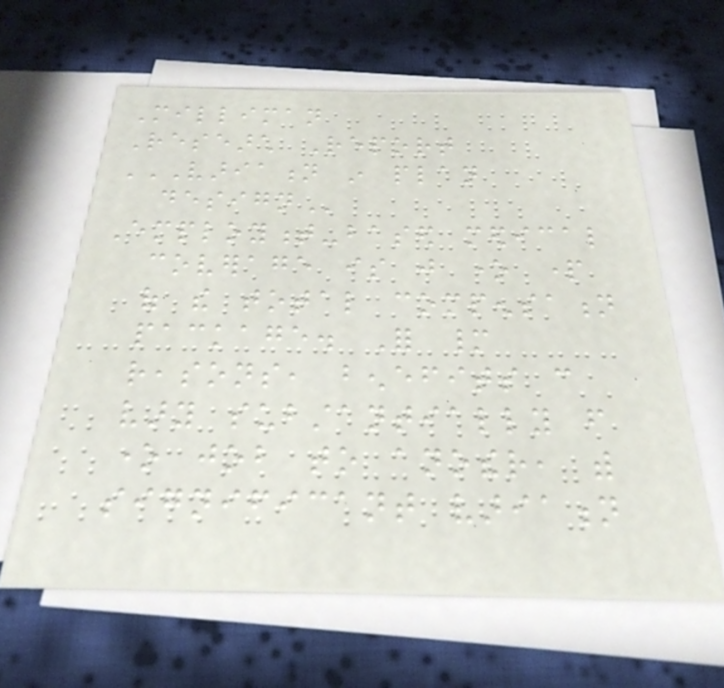Milliman
Research Report
VARIATION IN PLAN
DESIGN
Employment-based medical
coverage is just one part
of the total compensation
package. For many
reasons, benefits can
vary substantially from
one job to another, with
significant variation
